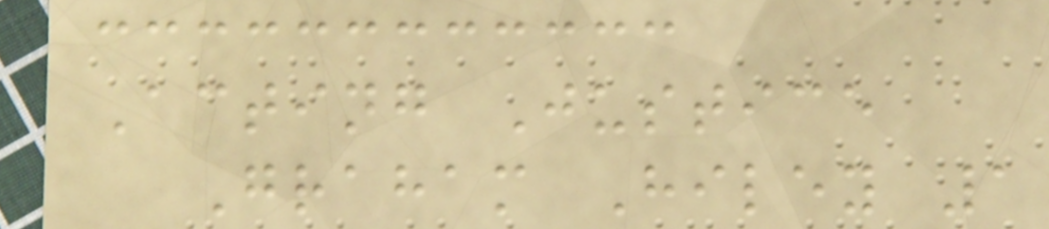Acting Justice
Graham Hiley 1
